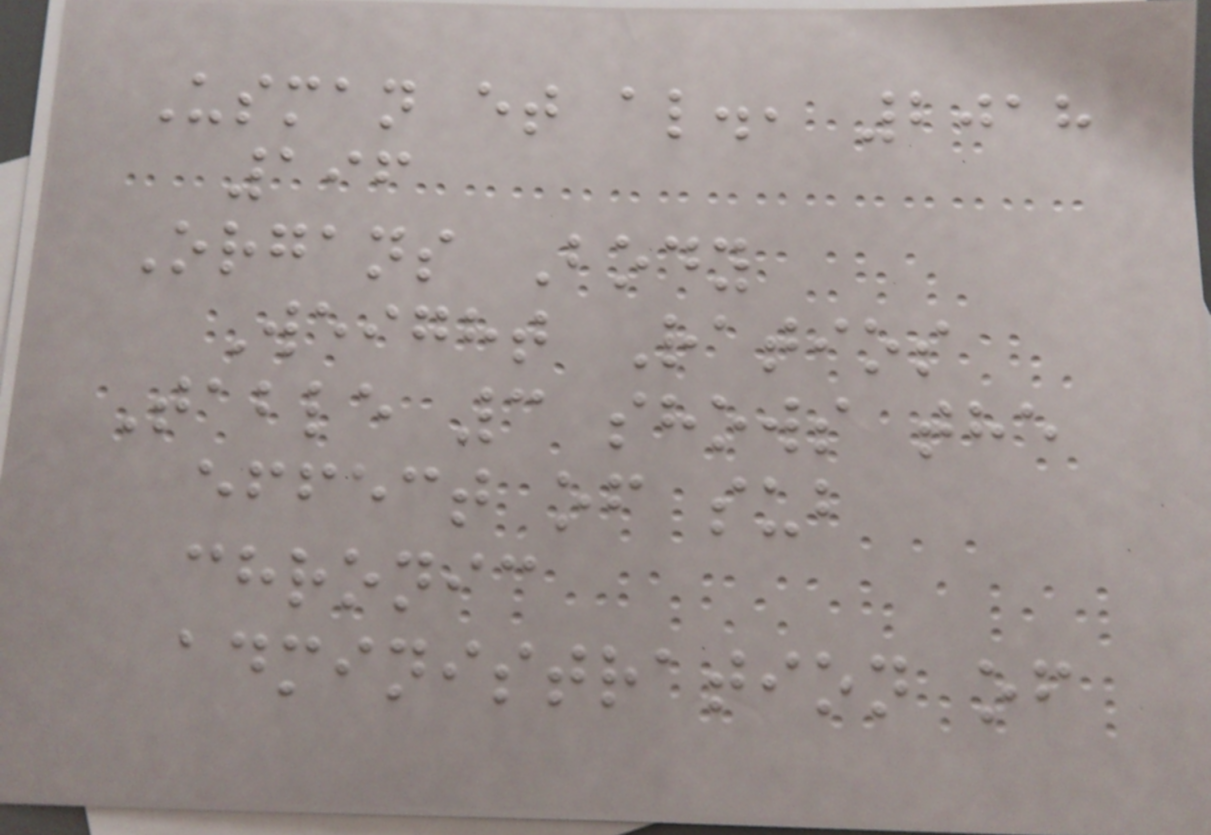Usman et al., 2018
196
Organs Body
Weight Ratios
Table 3 shows the
effect of sub
chronic
administration of
